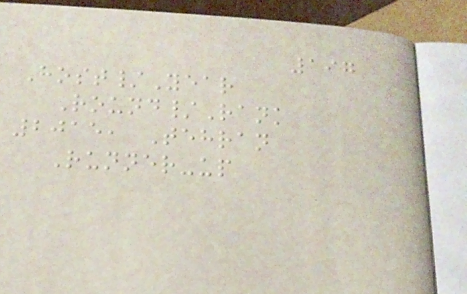197
Host/Year
Round/Rank
2015, Tehran
Runner-up
